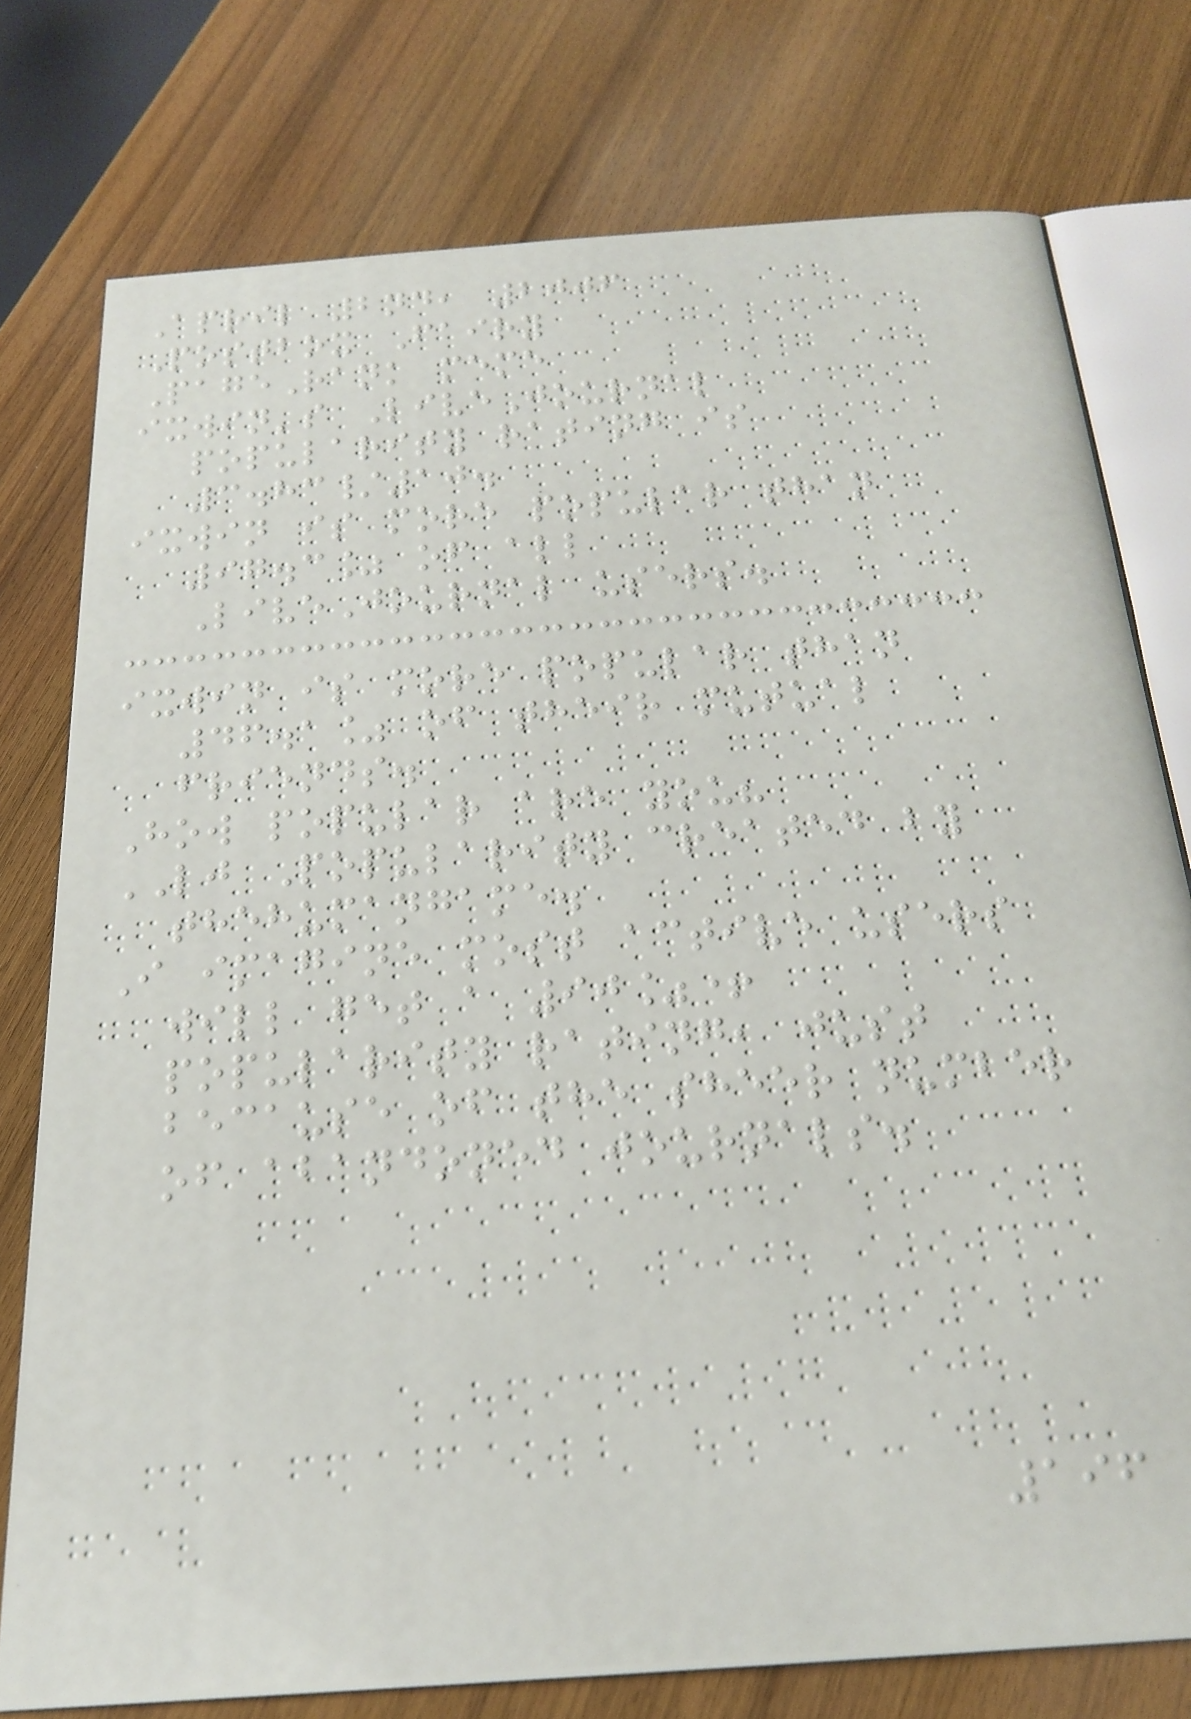April 2nd, 2006
Postbox Fairy
PageRank meme
ixwin's LiveJournal
popularity rating is
3.83/10.
ixwin is more popular than
97.3% of all
LiveJournal users.
ixwin is more popular than
46.1% of their mutual
friends.
How popular are you?
LJ Popularity created by
thehumangame.
I imagine most active users
will get a 90%+
popularity rating, just
because of the sheer number
of abandoned journals.
196
